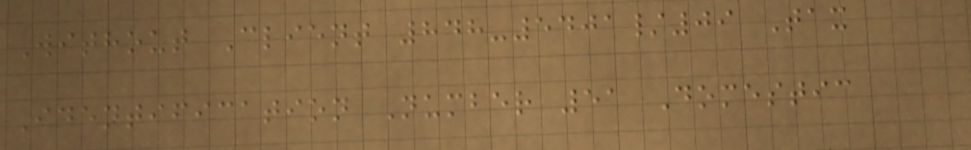Without Client 848-5401/09 Tax
Identification Number 51 Domestic
